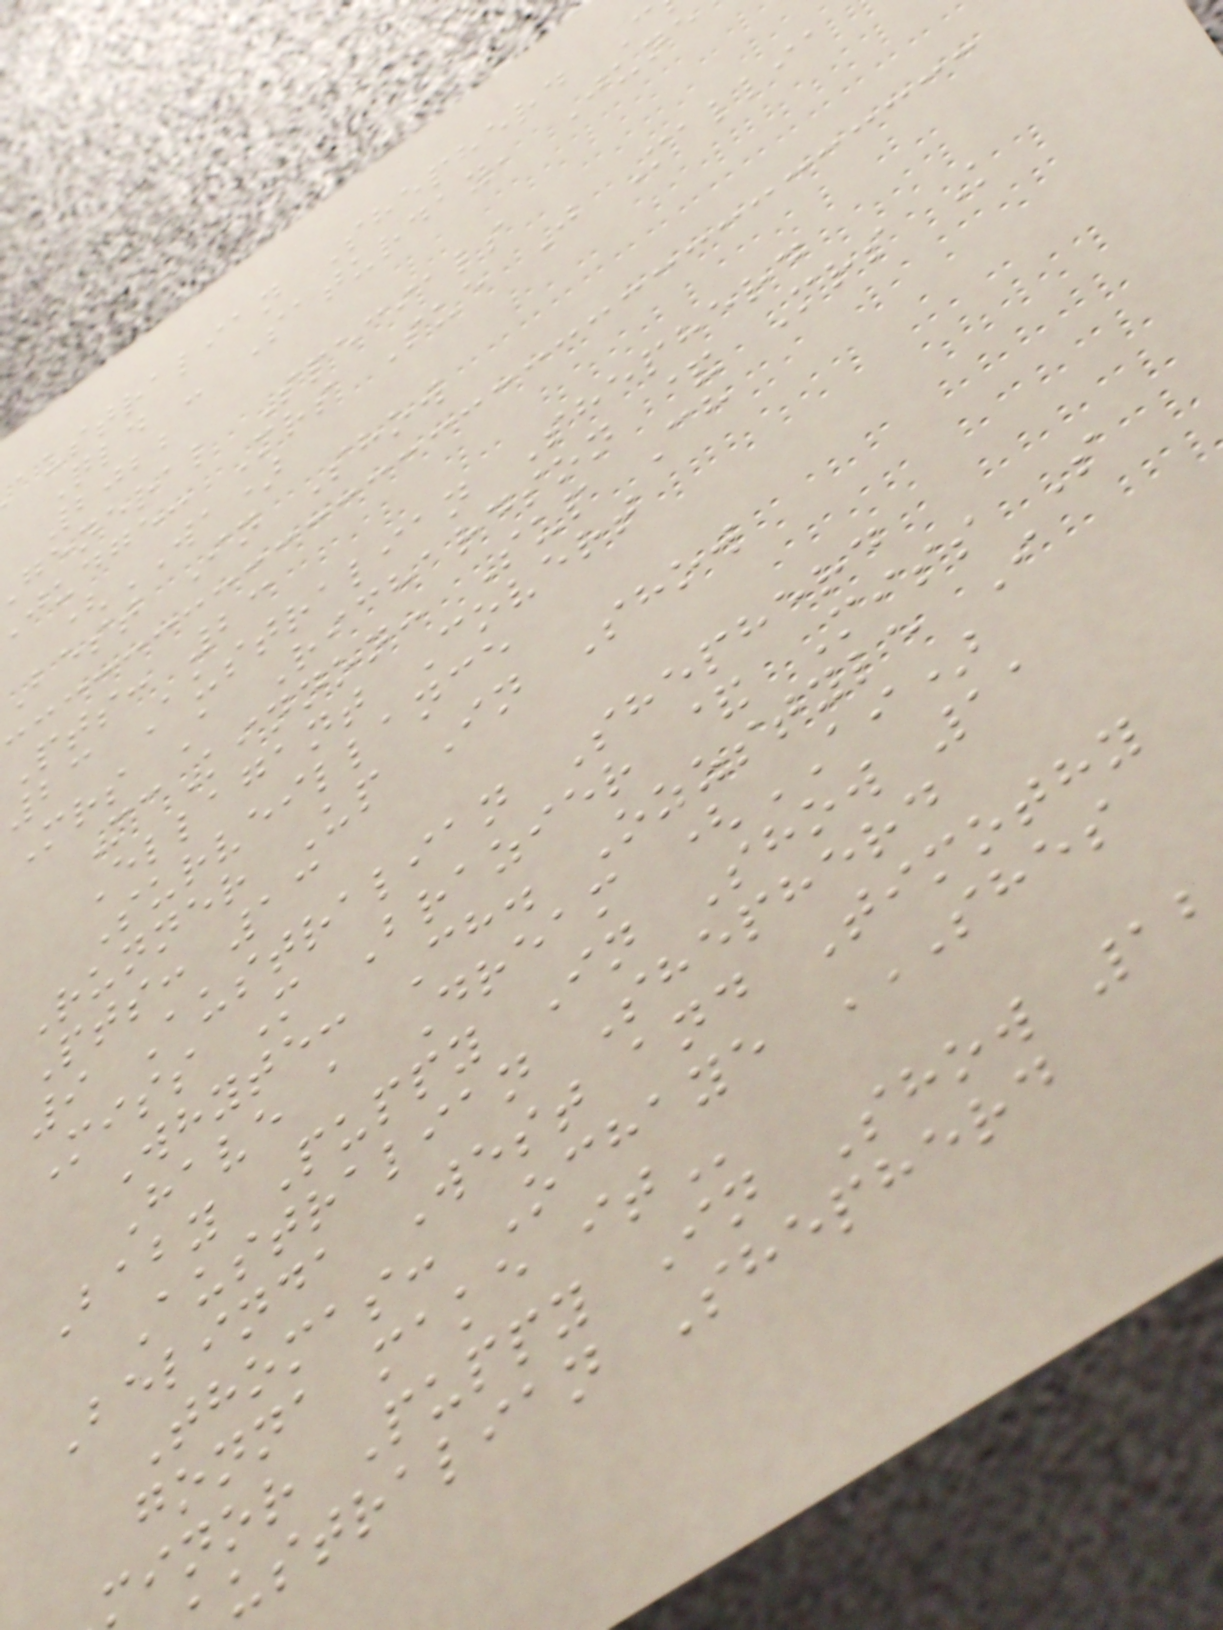australian Shepherd C
Qld - Saturday, June
2022
general Specials
judge: Mrs Sue J Mallia
(WA)
best In Show
Pts: 23
23 Australian Shepherd
Mrs A Richardson & Mrs K
McKinnon: Sup Ch
Ellagant Covert
Surveillance
Runner Up In Show
Pts: 13
9 Australian Shepherd
Miss M Brazier & Miss S
Whyte: Ch. Ozzstyle I
Have a Dream (AI)
Baby Puppy In Show 11
Australian Shepherd
Belinda West and Timothy
Thomas: Ochaye SHES
gonna make
minor Puppy In Show 1
ustralian Shepherd
